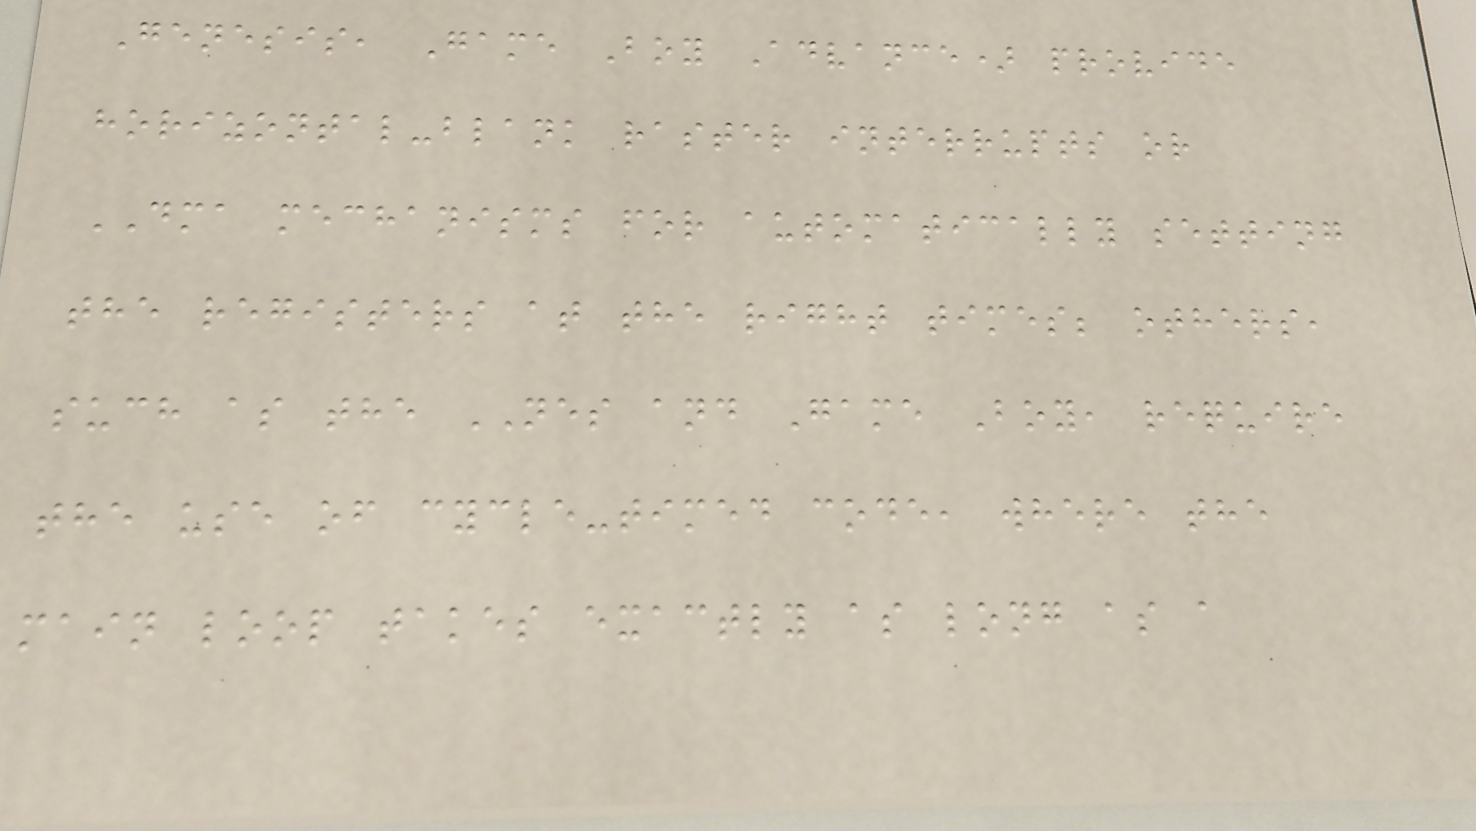Genesis, Game Boy Advance) provide
horizontal-blank raster interrupts or
DMA mechanisms for automatically setting
the registers at the right times; others,
such as the NES and Game Boy, require
the use of cycle-timed code, where the
main loop takes exactly as long as a
